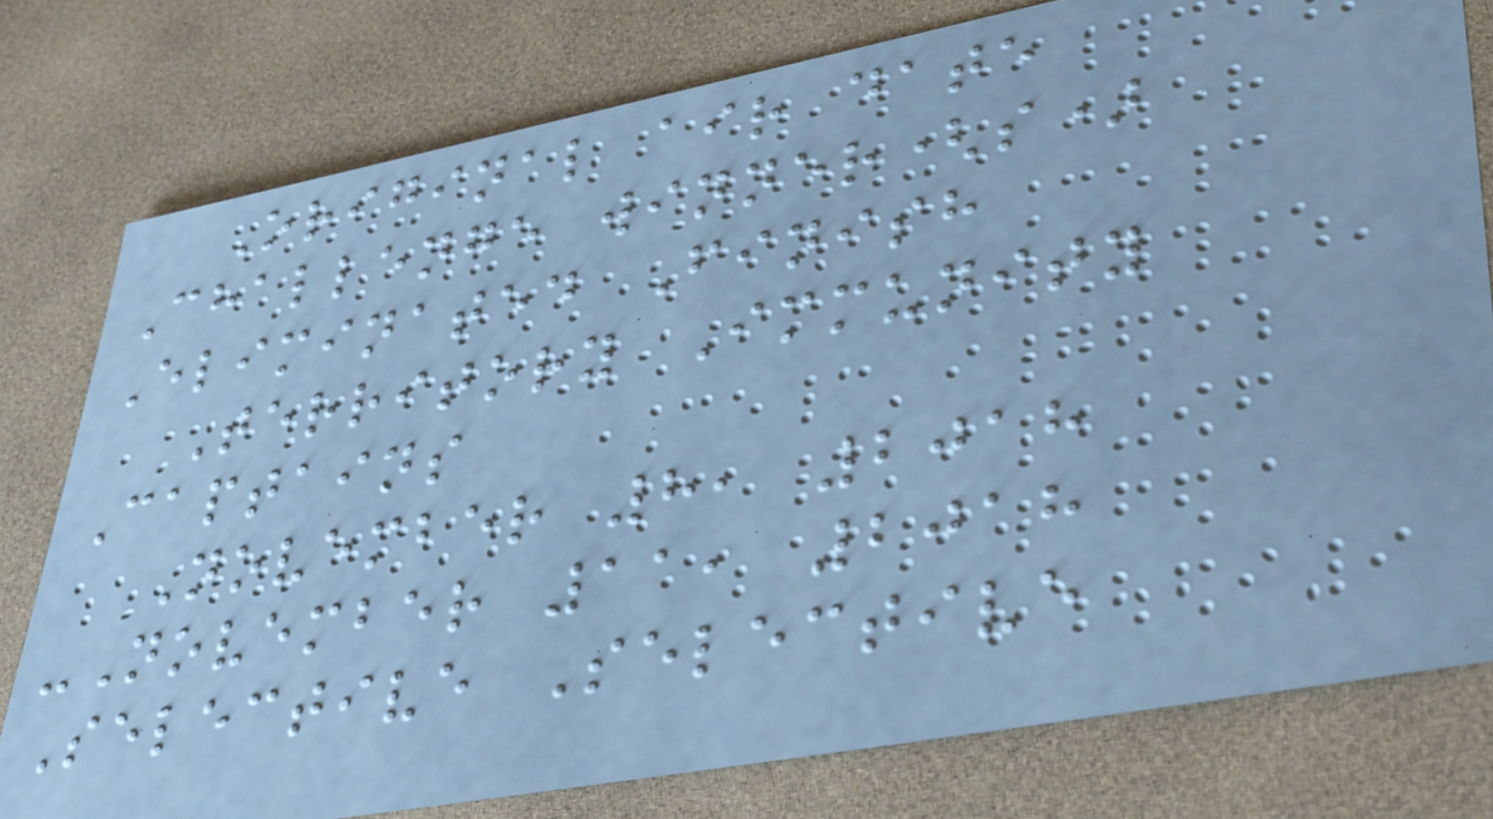Original air date
Challenge winner(s)
Eliminated Finish
Territory Immunity
Captains
November 8, 2018
-November 11, 2018
Selective Selective
